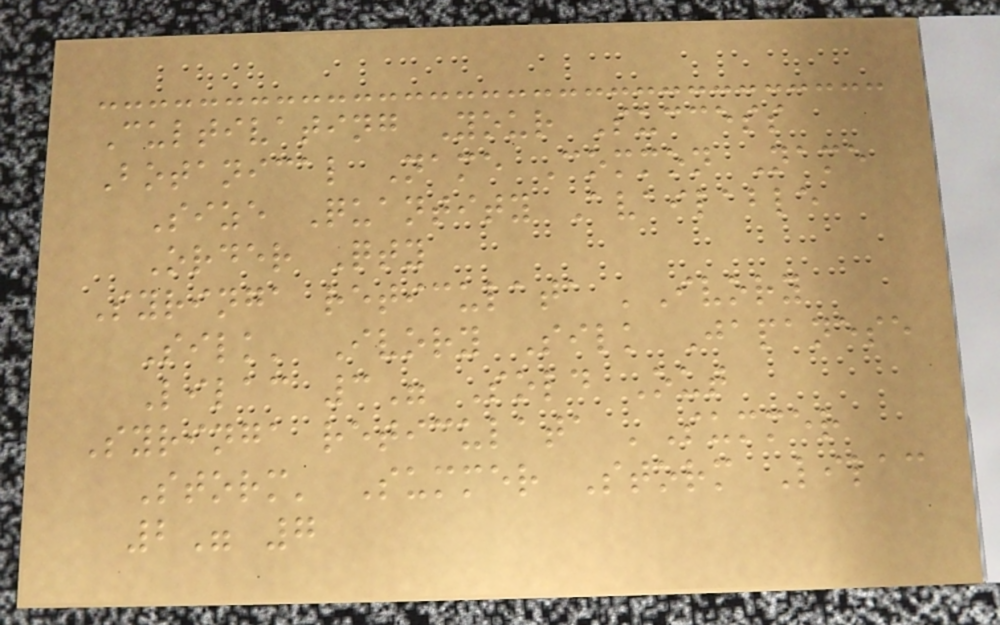Cultivating Your Success
Botanical Name Common Name
Size Quantity Available
Order Qty
Syringa reticulata 'Ivory
Silk' Ivory Silk Japanese
Lilac 3" Sold Out
Syringa reticulata 'Summer
Storm' Summer Storm Lilac
2" 7
